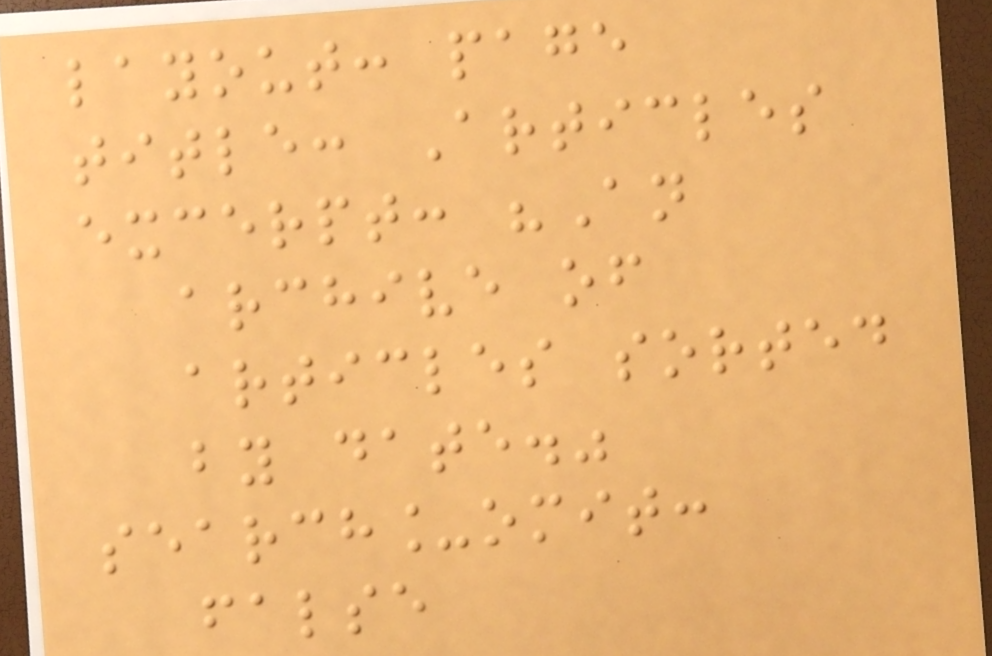layout: page
title: Articles
excerpt: "An
archive of
articles sorted
by date."
search_omit:
false
